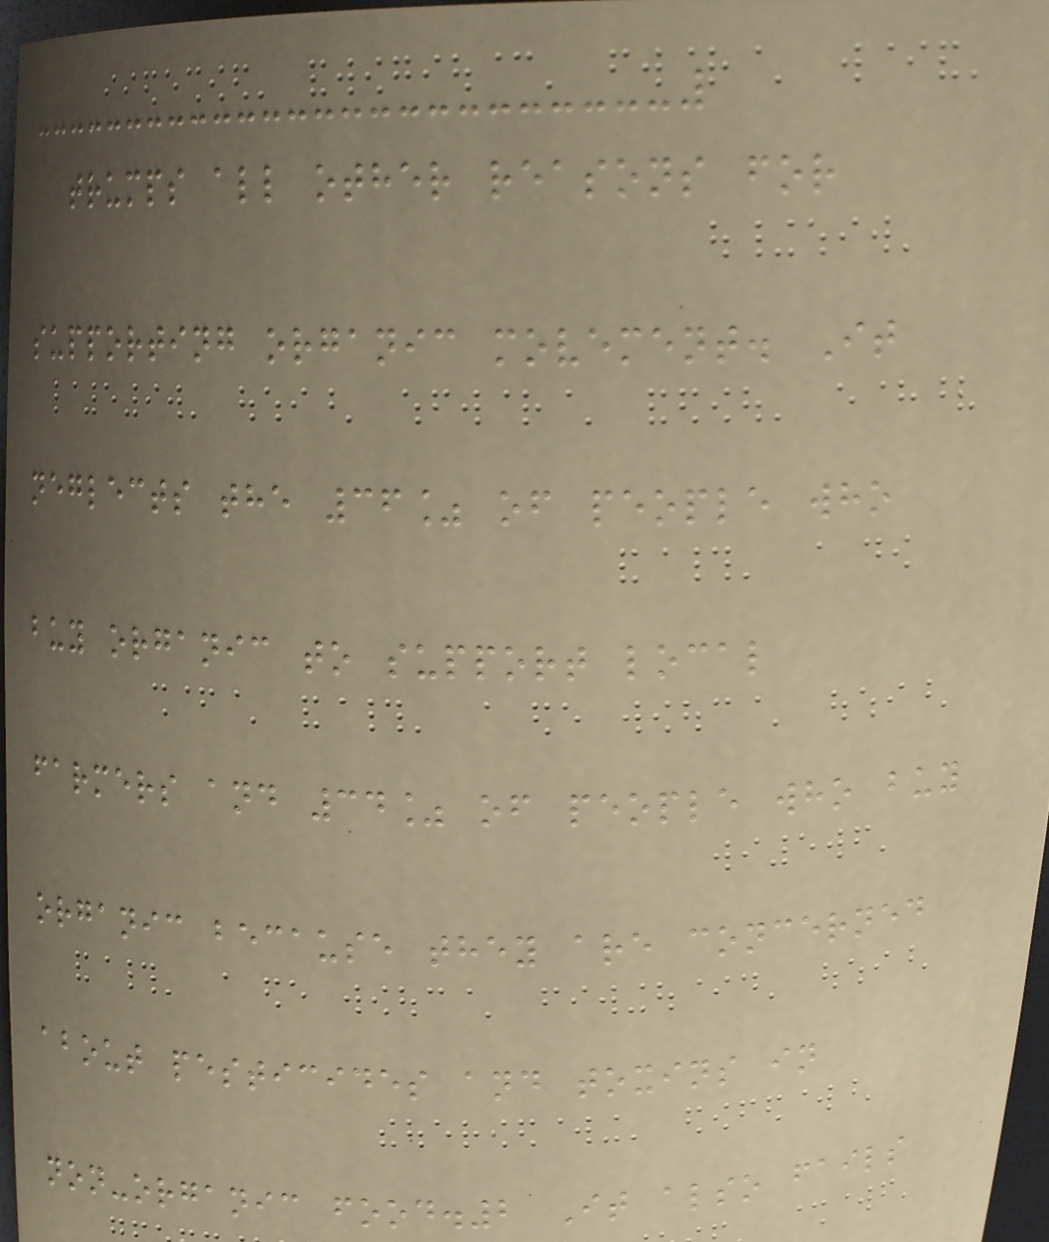trumps all other reasons for
supporting organic movement. It
neglects the 36% of people who
buy organic to support local
farmers and 34% of people who buy
organic because they are concerned
about pesticides and toxins in
non-organic food.2 It also fails
